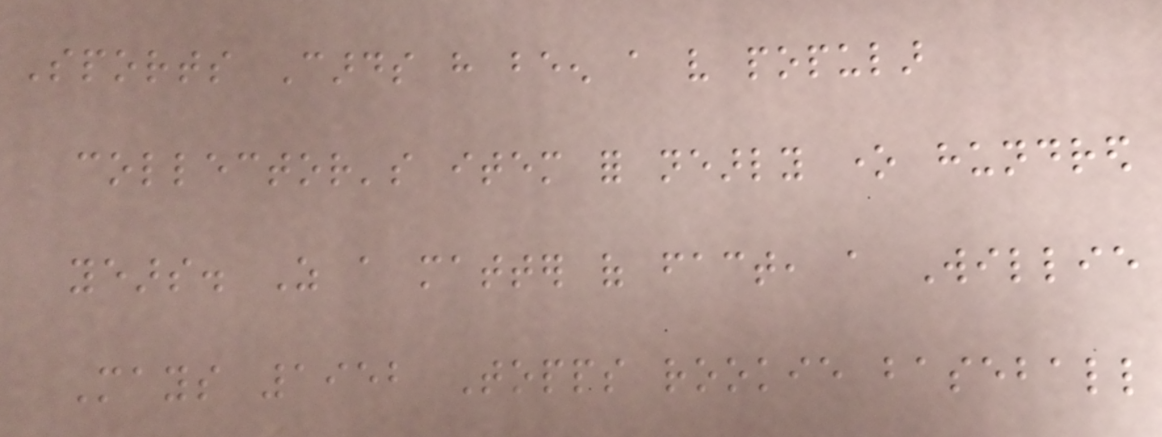Sports Cards have been a very popular
collector's item for nearly one hundred
years. As a matter of fact, a Willie
Mays 1952 Topps rookie baseball
